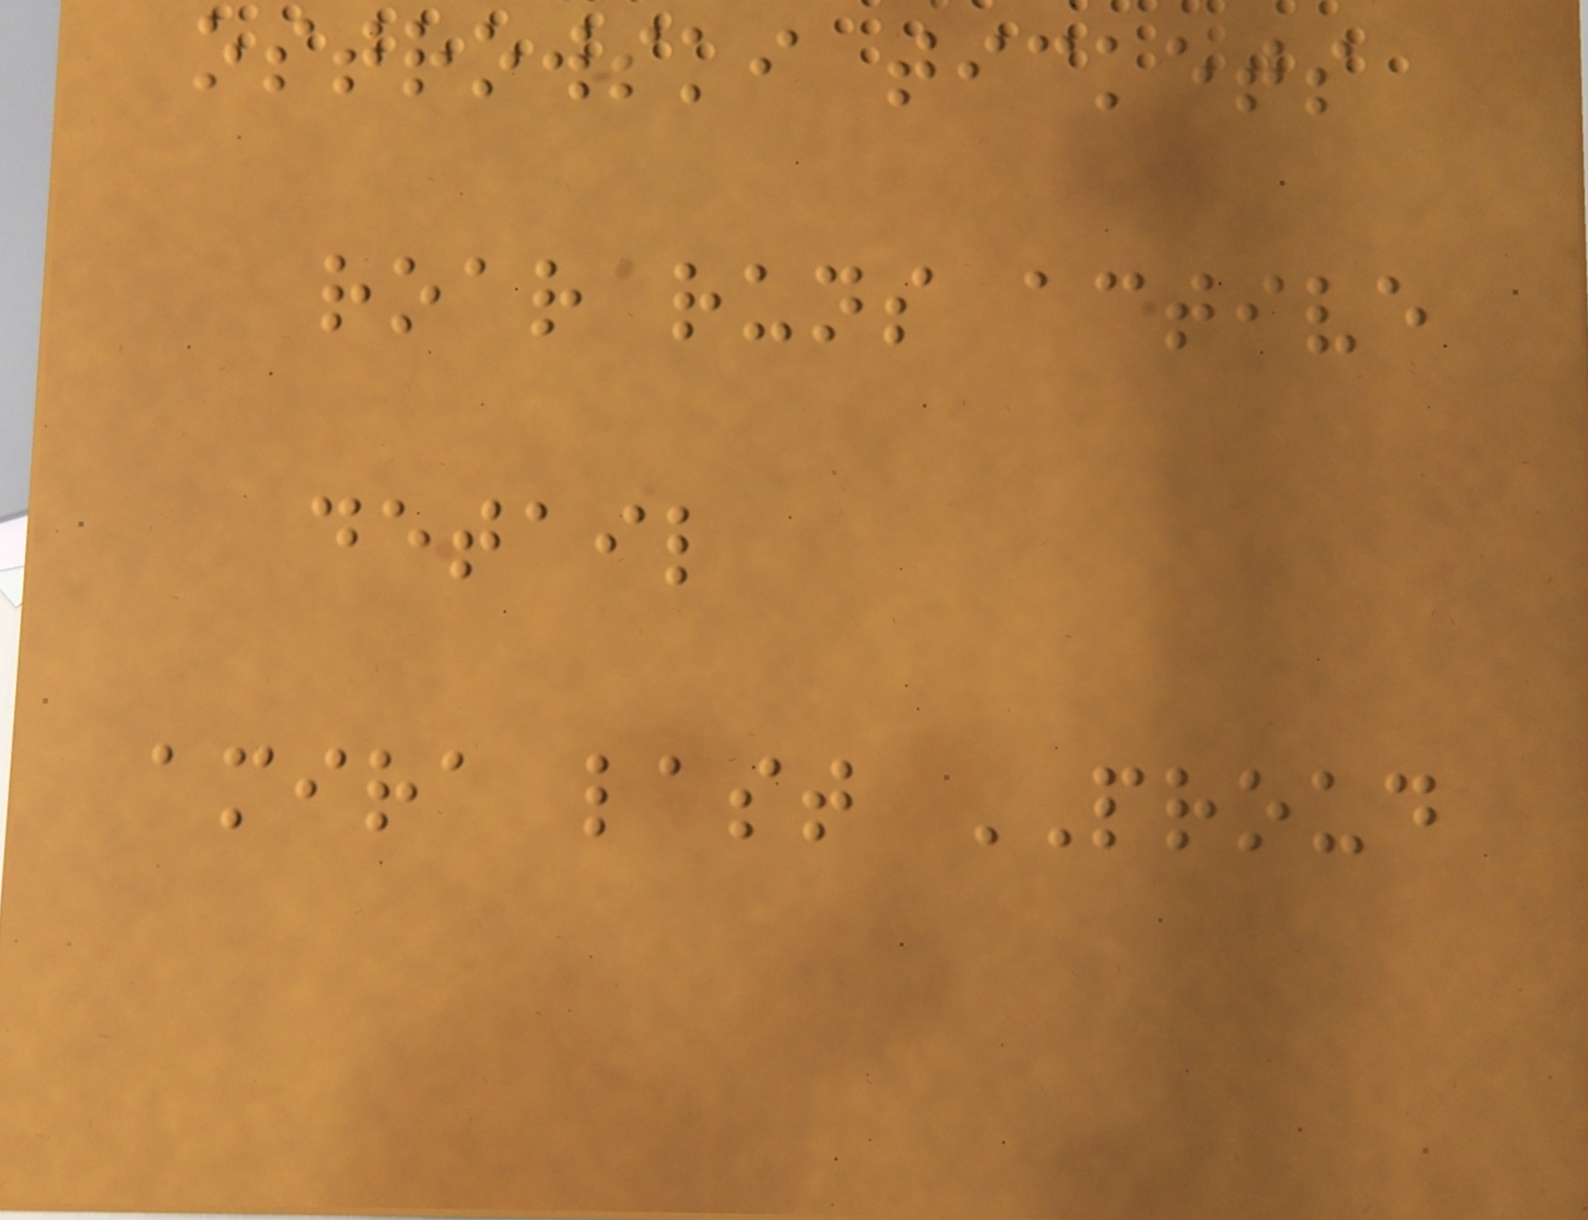ostrowski tickets
roar runs active
detail
amira last PROUD
